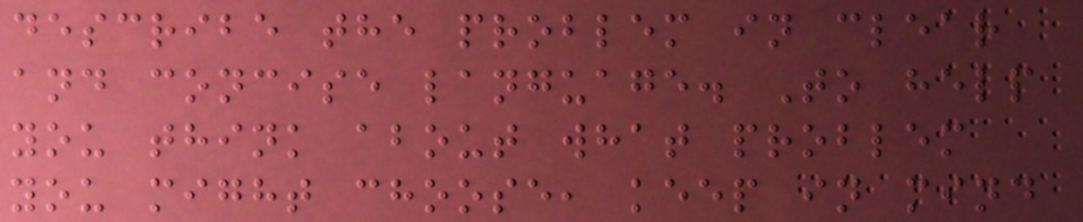describe the problem in clear
and concise language. To help
you think about what problem
you might choose, keep in mind
